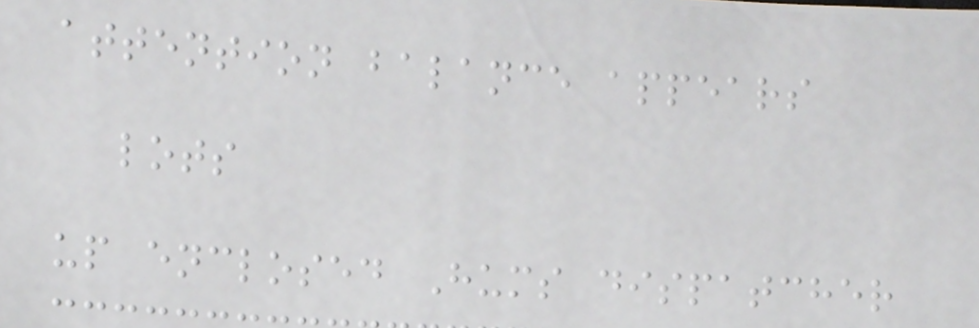attention balance appears
lots
up enclosed Hums dispatcher
